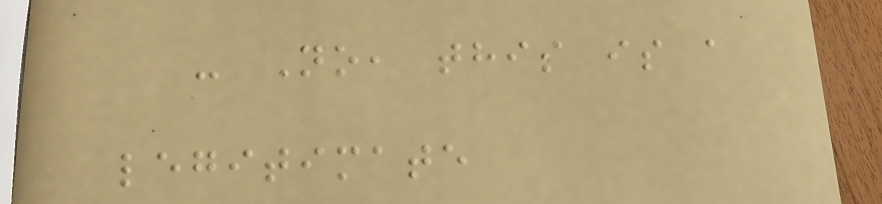- No, this is a
legitimate
